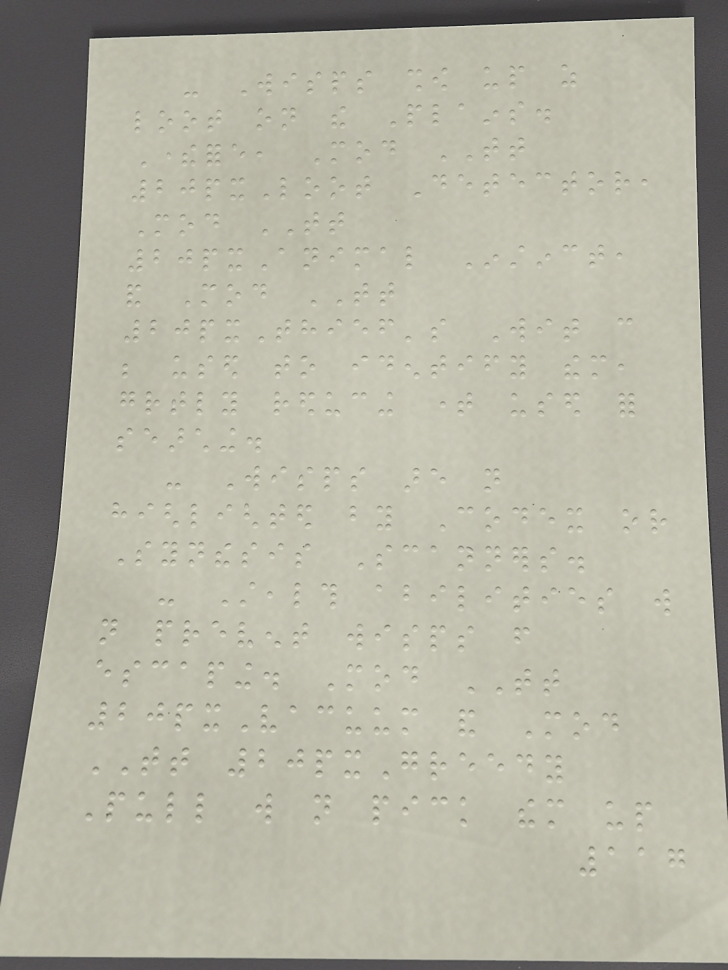- Wisps show up as
loot on the Plains.
Therefore, Mod TT
20pxLoot Detector,
Mod TT
20pxAnimal Instinct,
and Mod TT
20pxThief's Wit can
be used to identify them,
greatly reducing time used for
searching.
- Wisps are not
highlighted by Codex or
Synthesis Scanners.
- Stealth abilities will
not prevent wisps from
escaping. Mod TT
20pxVacuum and Mod
TT 20pxGreedy
Pull will not pick them up
117
